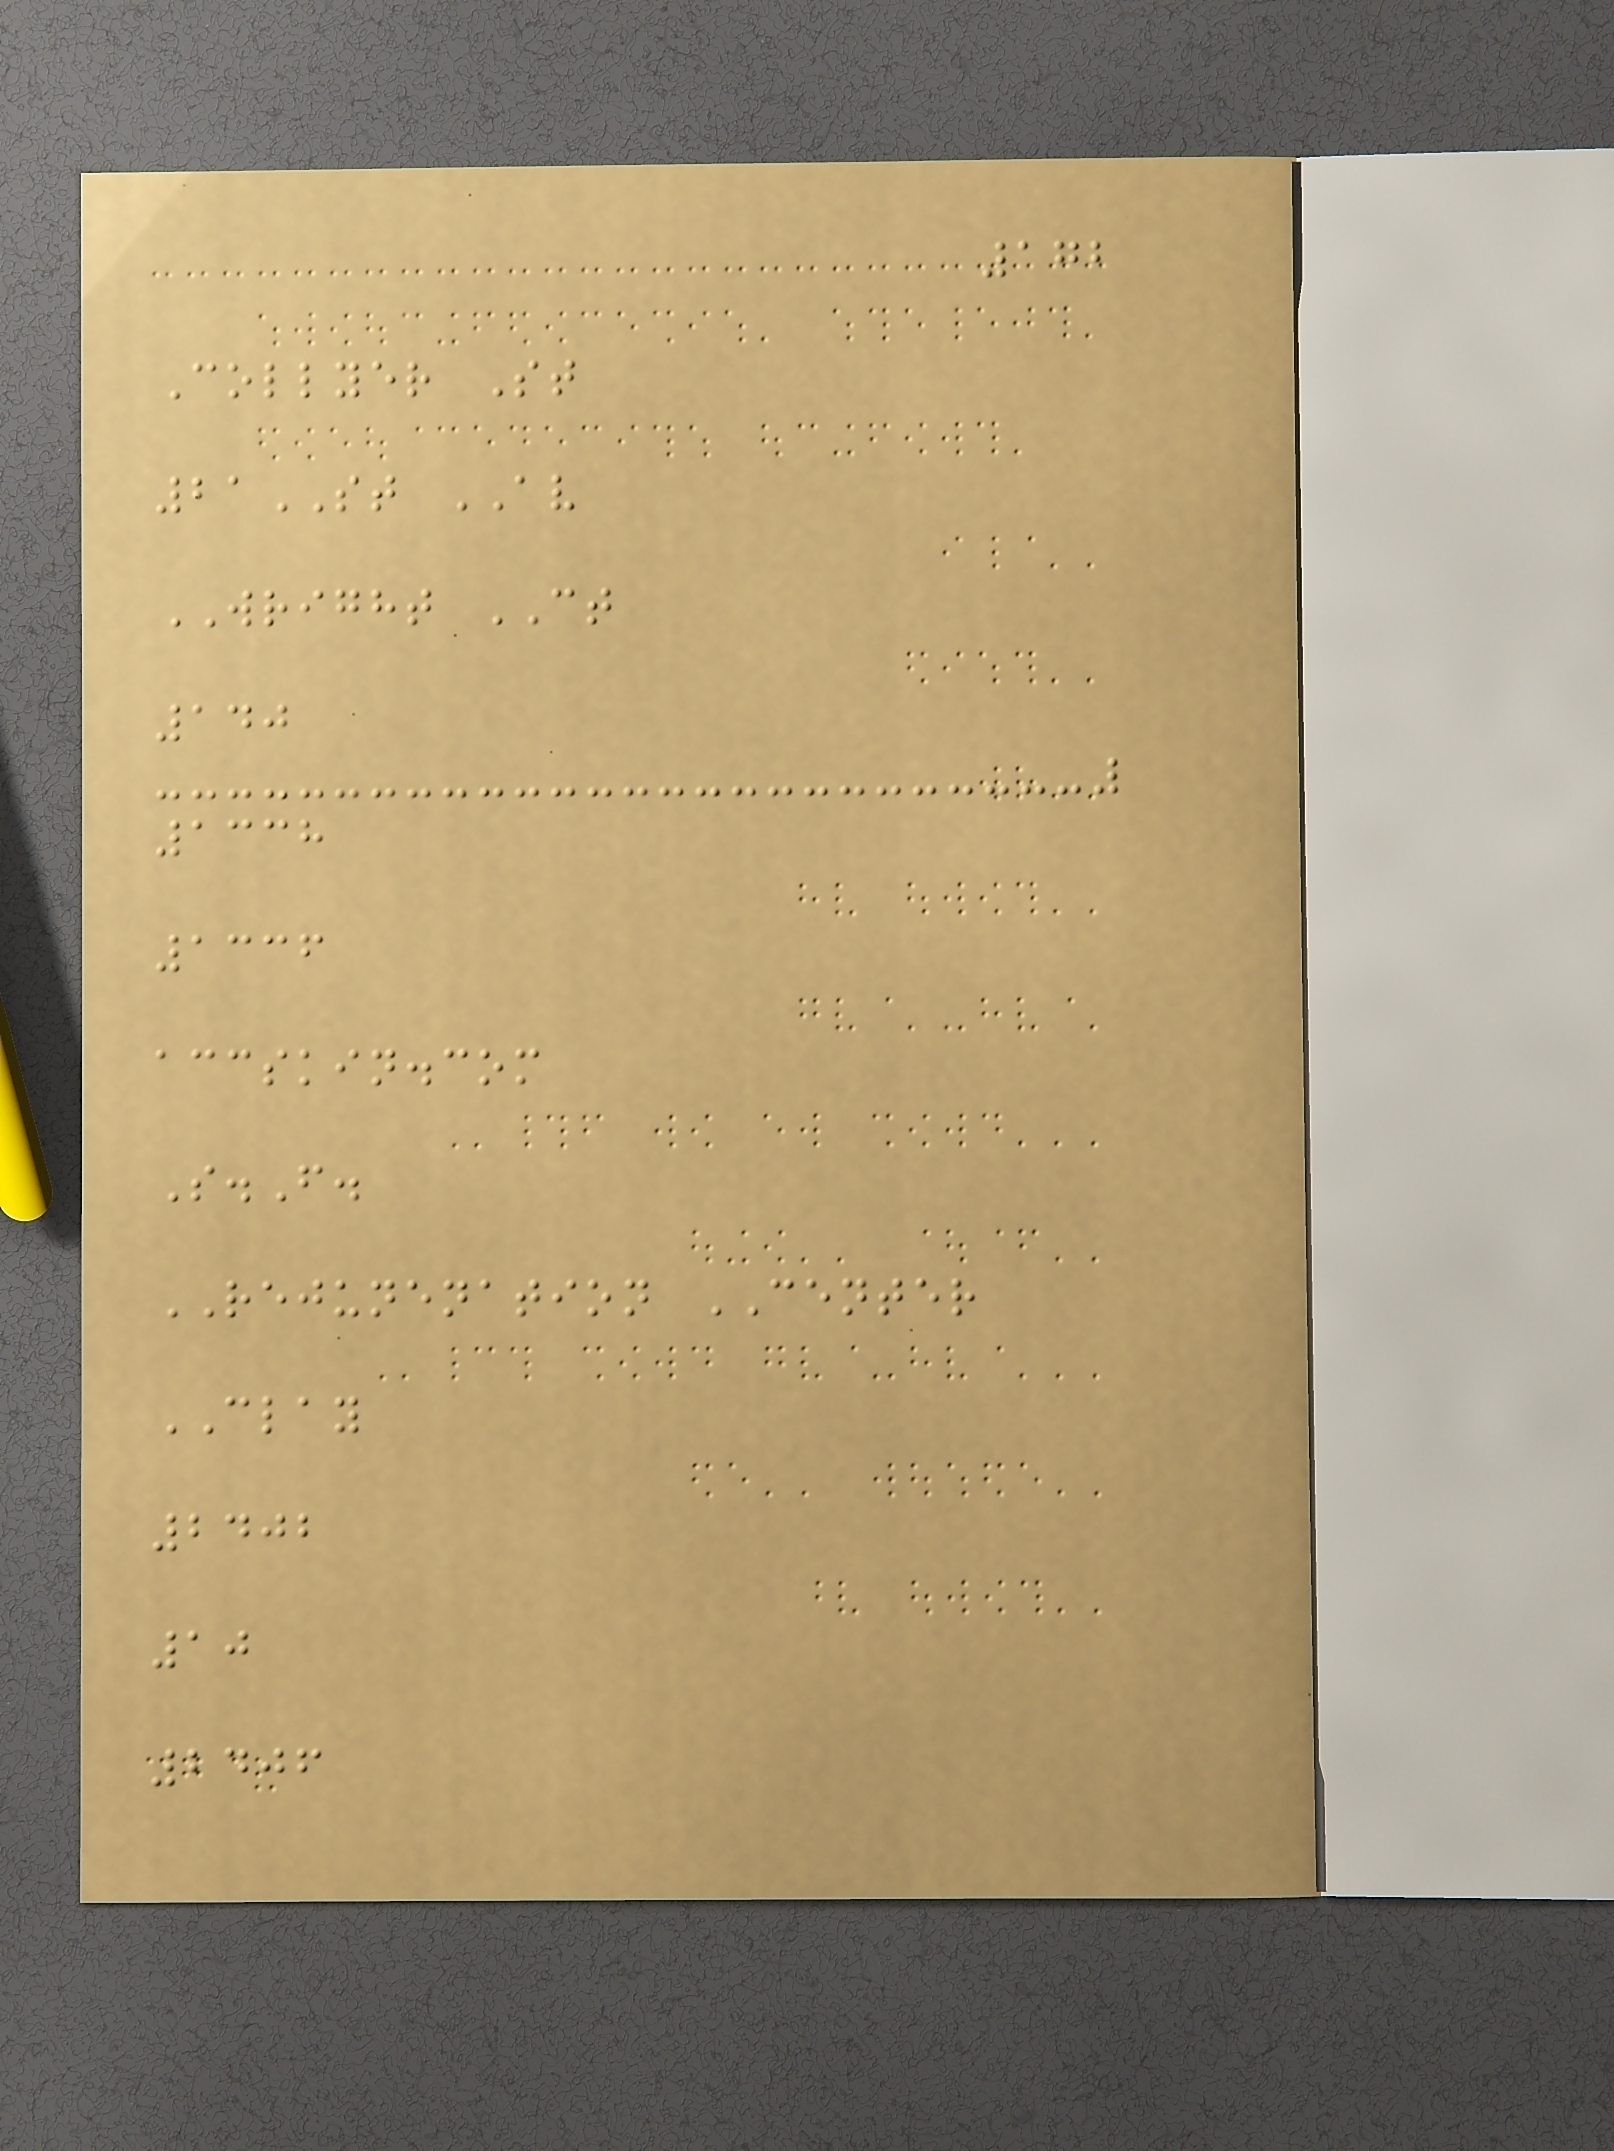172
Collyer St
21ST AV
WRIGHT CT
140
1338
1336
accskin.com
S.F.
REJUNENATION CENTER
CLAY
2402
10
2406
